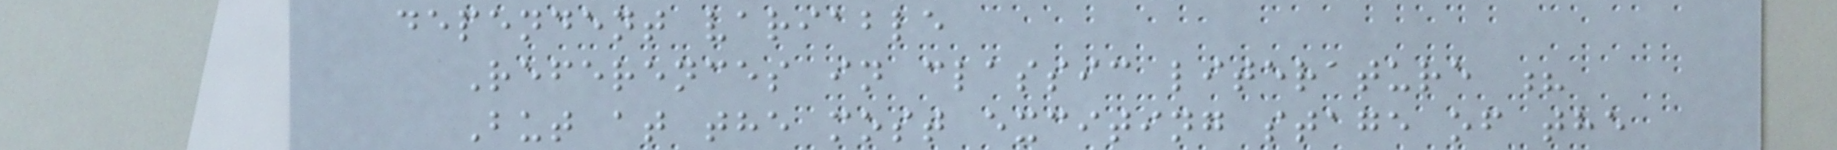dependent variable
References in classic literature ?
But at the most exciting stage of the
